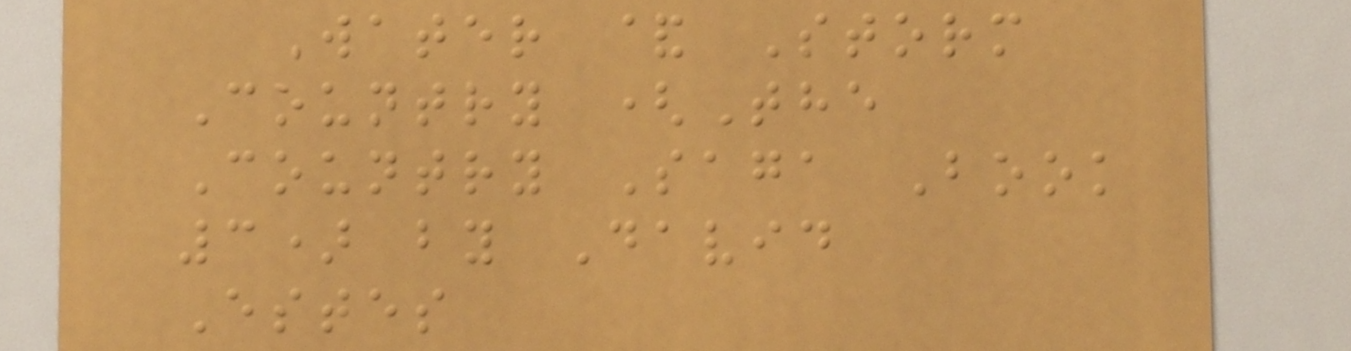Water & Storm
Country (The
Country Saga Book
3) by David
Estes
